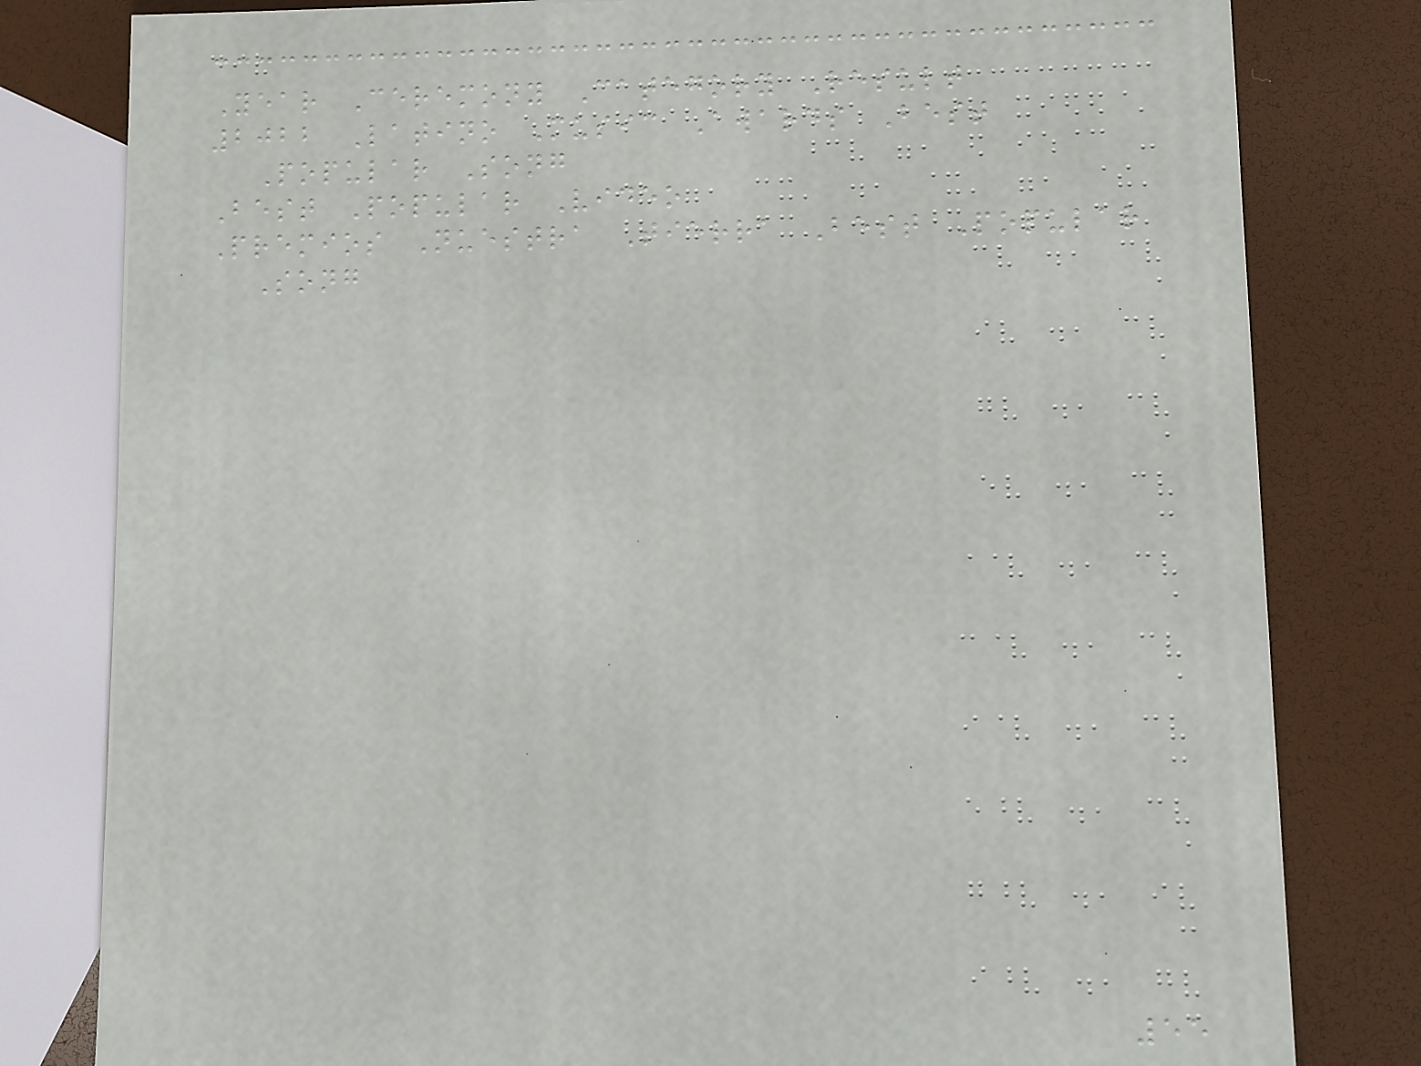Year Ceremony Category Result
2022 Latino Music Awards Best
Popular Song
Best Popular Video
Premios Nuestra Tierra Best Popular
Song
55
